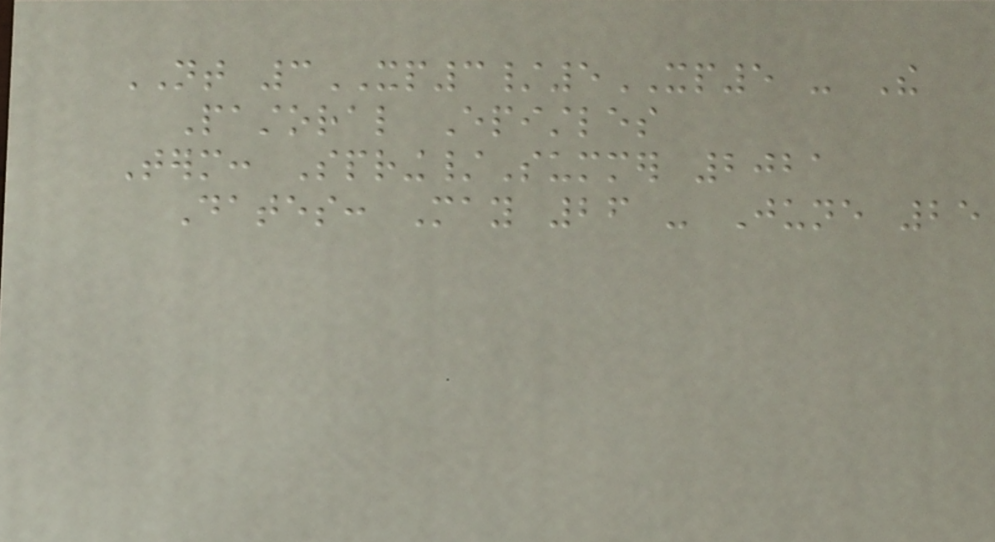NT 3XP3/5XP5 - The
Pastoral Epistles
Term: Spring/Summer 2021
Dates: May 26 - June 25
